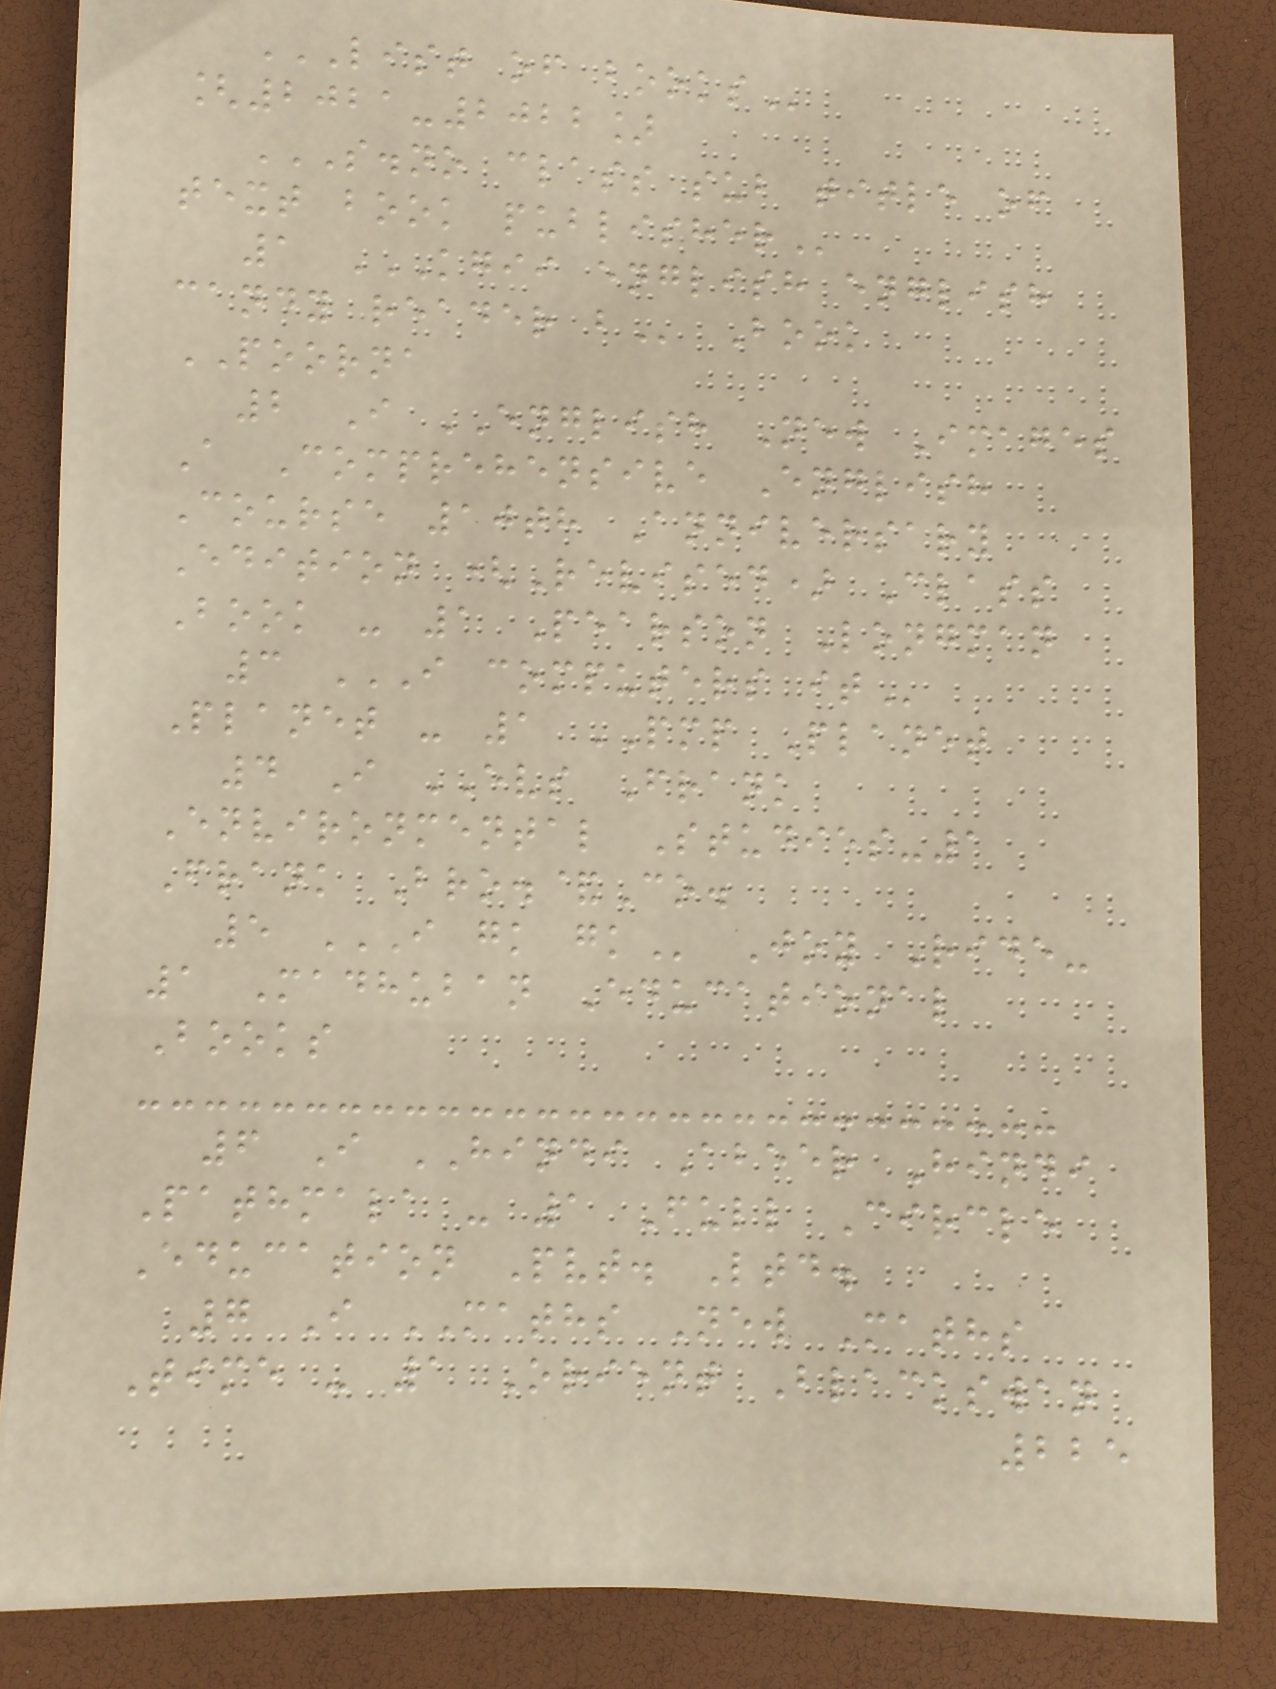LIST OF BOOKS
[2021-2022]
S.NO CLASS SUB TITLE OF
TEXT BOOK PUBLISHER
1 KGII ENGLISH ENGLISH
CANDY READER B Book
POORNA
2 I ENGLISH New Images
A Comprehensive English
Course 10th Anniversary
Edition (Revised) Class
Book - 1 Pearson Longman
3 I COMPUTERS IT
Planet - 1 PMP Planet
4 I EVS Frank
Environmental Studies-1
Frank Bro.&Co.
5 I GK GK Joy Ride-
1 Madhuban Educational
Books
6 I HINDI Abeer Hindi
Pathmala - 1 Full Circle
Education Pvt. Ltd.
7 I MATHS New Maths
Time - 1 Orient Blackswan
225
